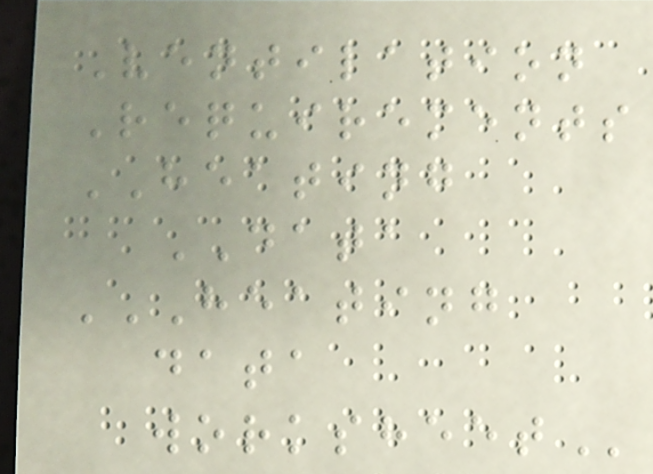Ventilation
Requirements
HEATING
DATA
HEATING
DATA
WORKSHEET
